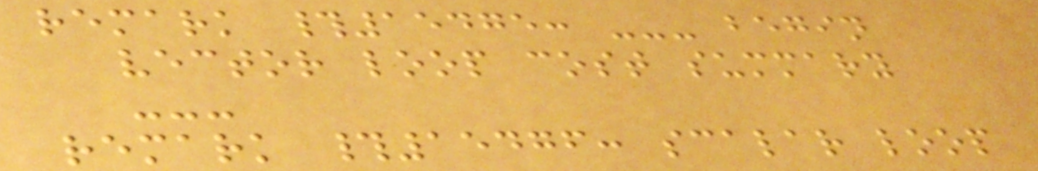remark #15475: --- begin
vector loop cost summary
---
remark #15476: scalar loop
